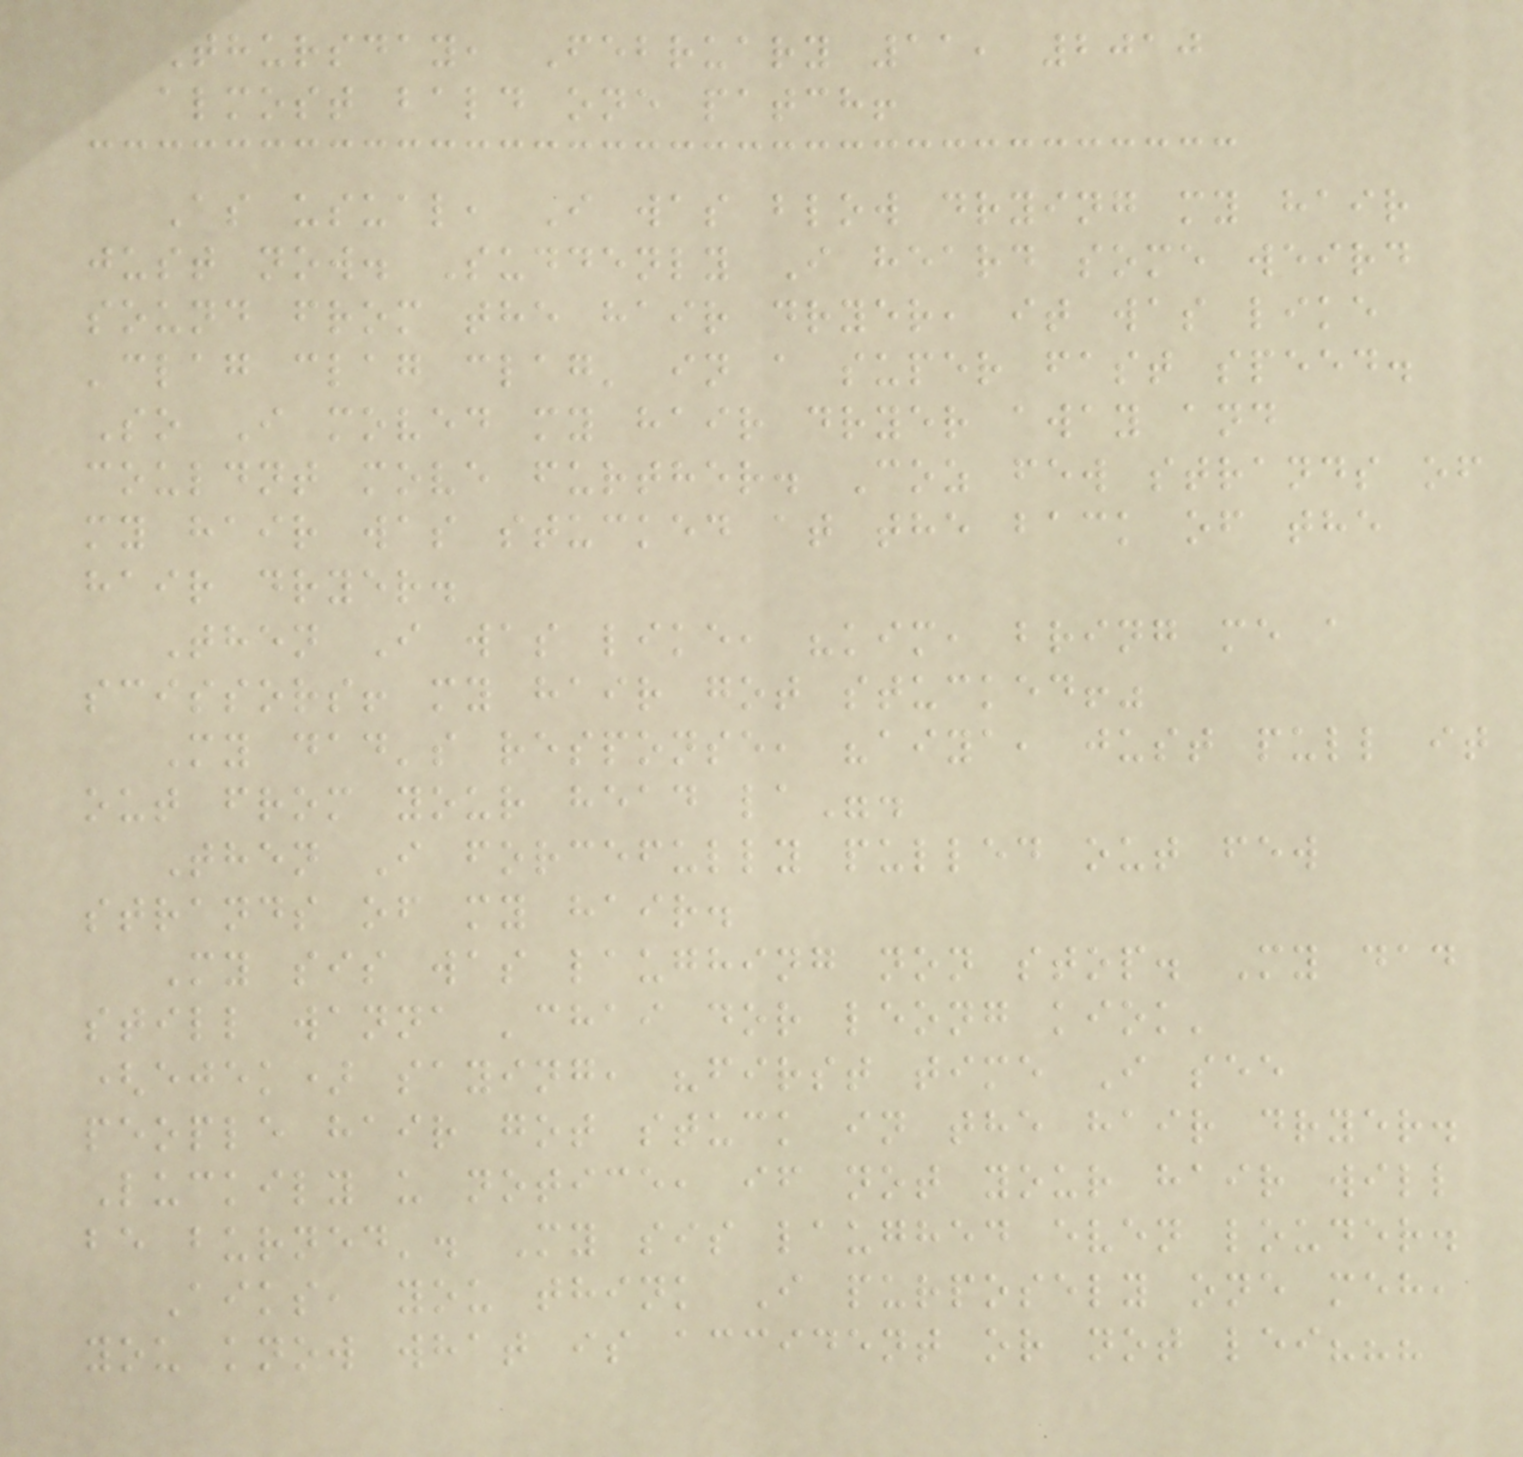Thursday, February 11, 2010
almost bald one patch!
As usual, I was blow drying my hair
just now. Suddenly I heard some weird
sound from the hair dryer, it was like
'clag clag clag' in a super fast speed.
So I moved my hair dryer away and
couldnt move further. Coz few strands of
my hair was stucked at the back of the
hair dryer.
Then I was like, "kim, bring me a
scissors! my hair got stucked!"
My dad's response, "aiya, just pull it
out from your head la".
Then I forcefully pulled out few
strands of my hair.
My sis was laughing non stop. My dad
still wanna 'chai dor leong kiok'
(ejek) saying, "first time I see
people hair got stuck in the hair dryer.
Luckily u notice, if not your hair will
be burned'. My sis laughed even louder.
Aiks, you think I purposely one meh,
you know what is accident or not lei???
